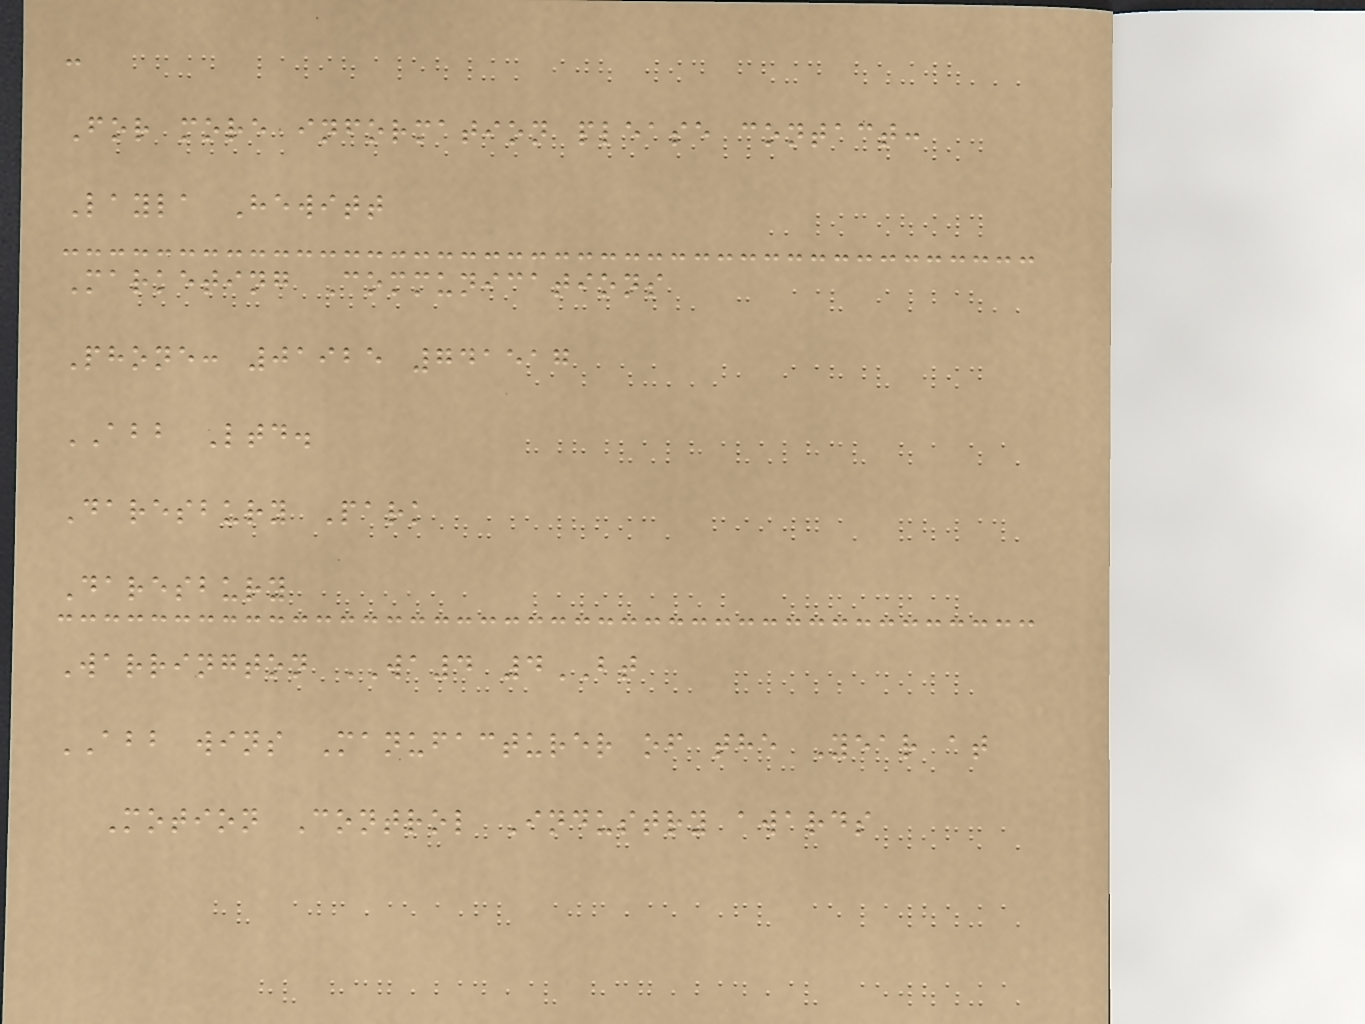-
For more information please contact:
Layla Hewitt
Marketing Communications
Phone: 01925 741517
ABB Ltd.
Daresbury Park
Daresbury
Warrington WA4 4BT
ABB wins Manufacturer of the Year at
Motion Control Industry awards
